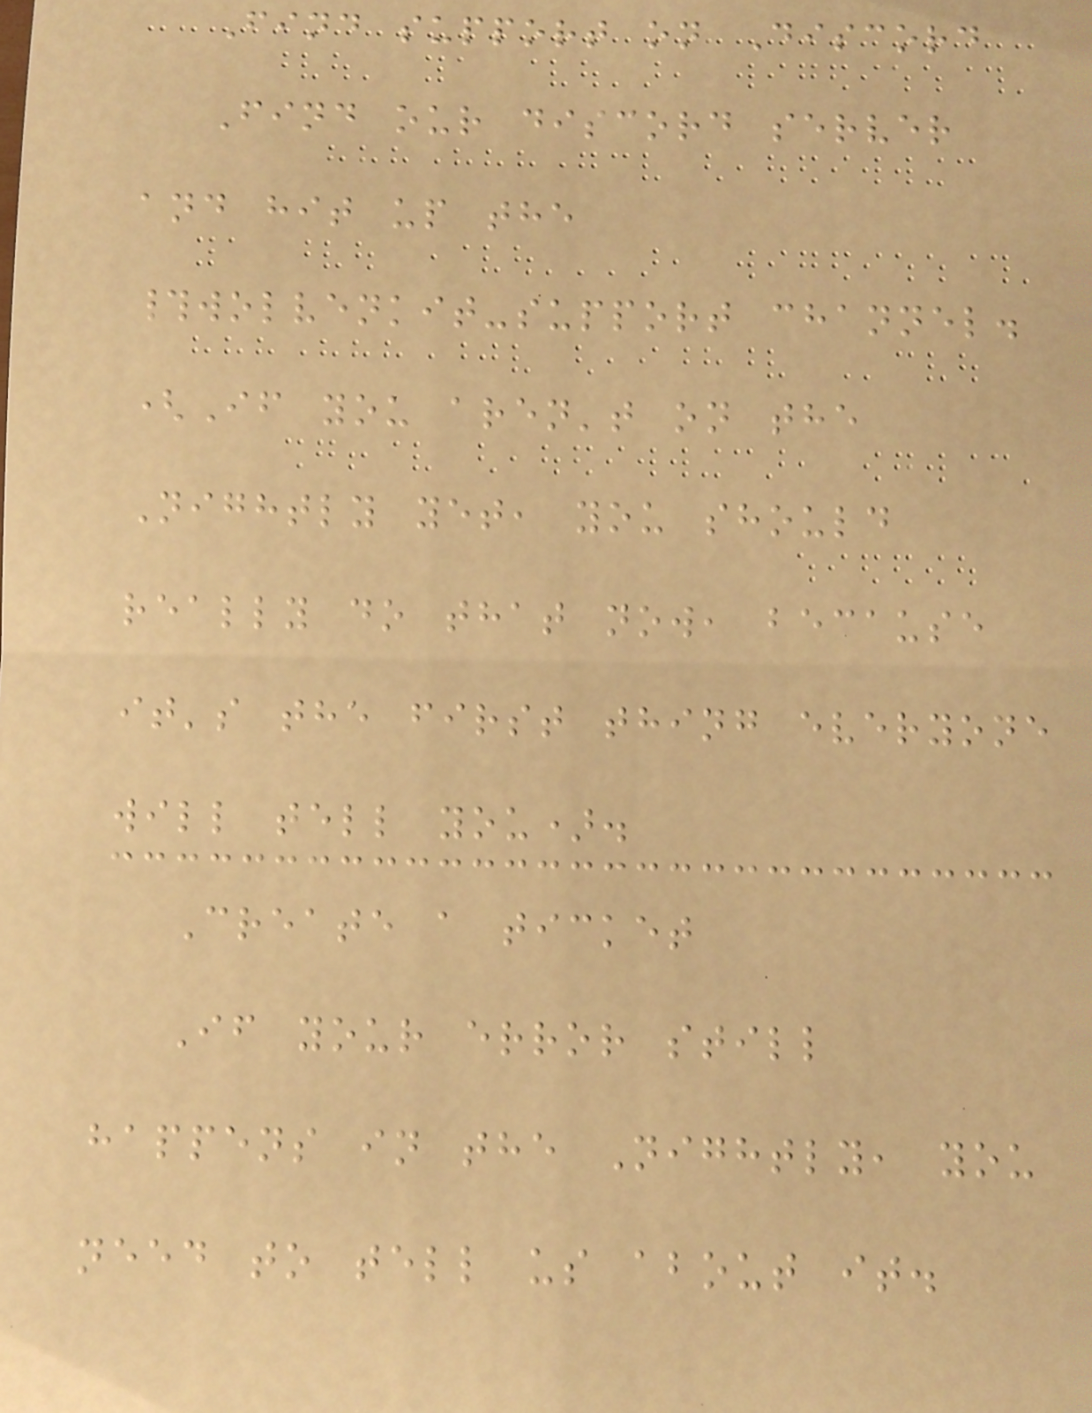Find support on Discord
Find our discord server
and hit up the
#wolvenkit-support channel.
(If you aren't on the
Nightly yet, you should
really do that now, because
it's the first thing everyone
will tell you).
Create a ticket
If your error still
happens in the Nightly, you
need to tell us about it.
